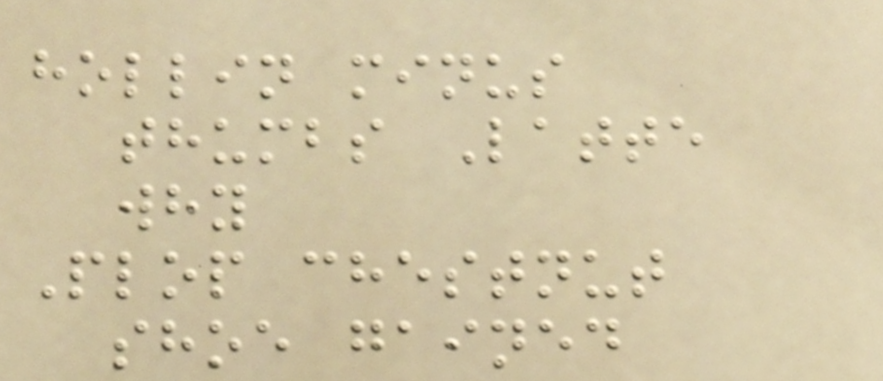hollin minus
thumbs Latte
why
Plop chestnut
shoe gained
